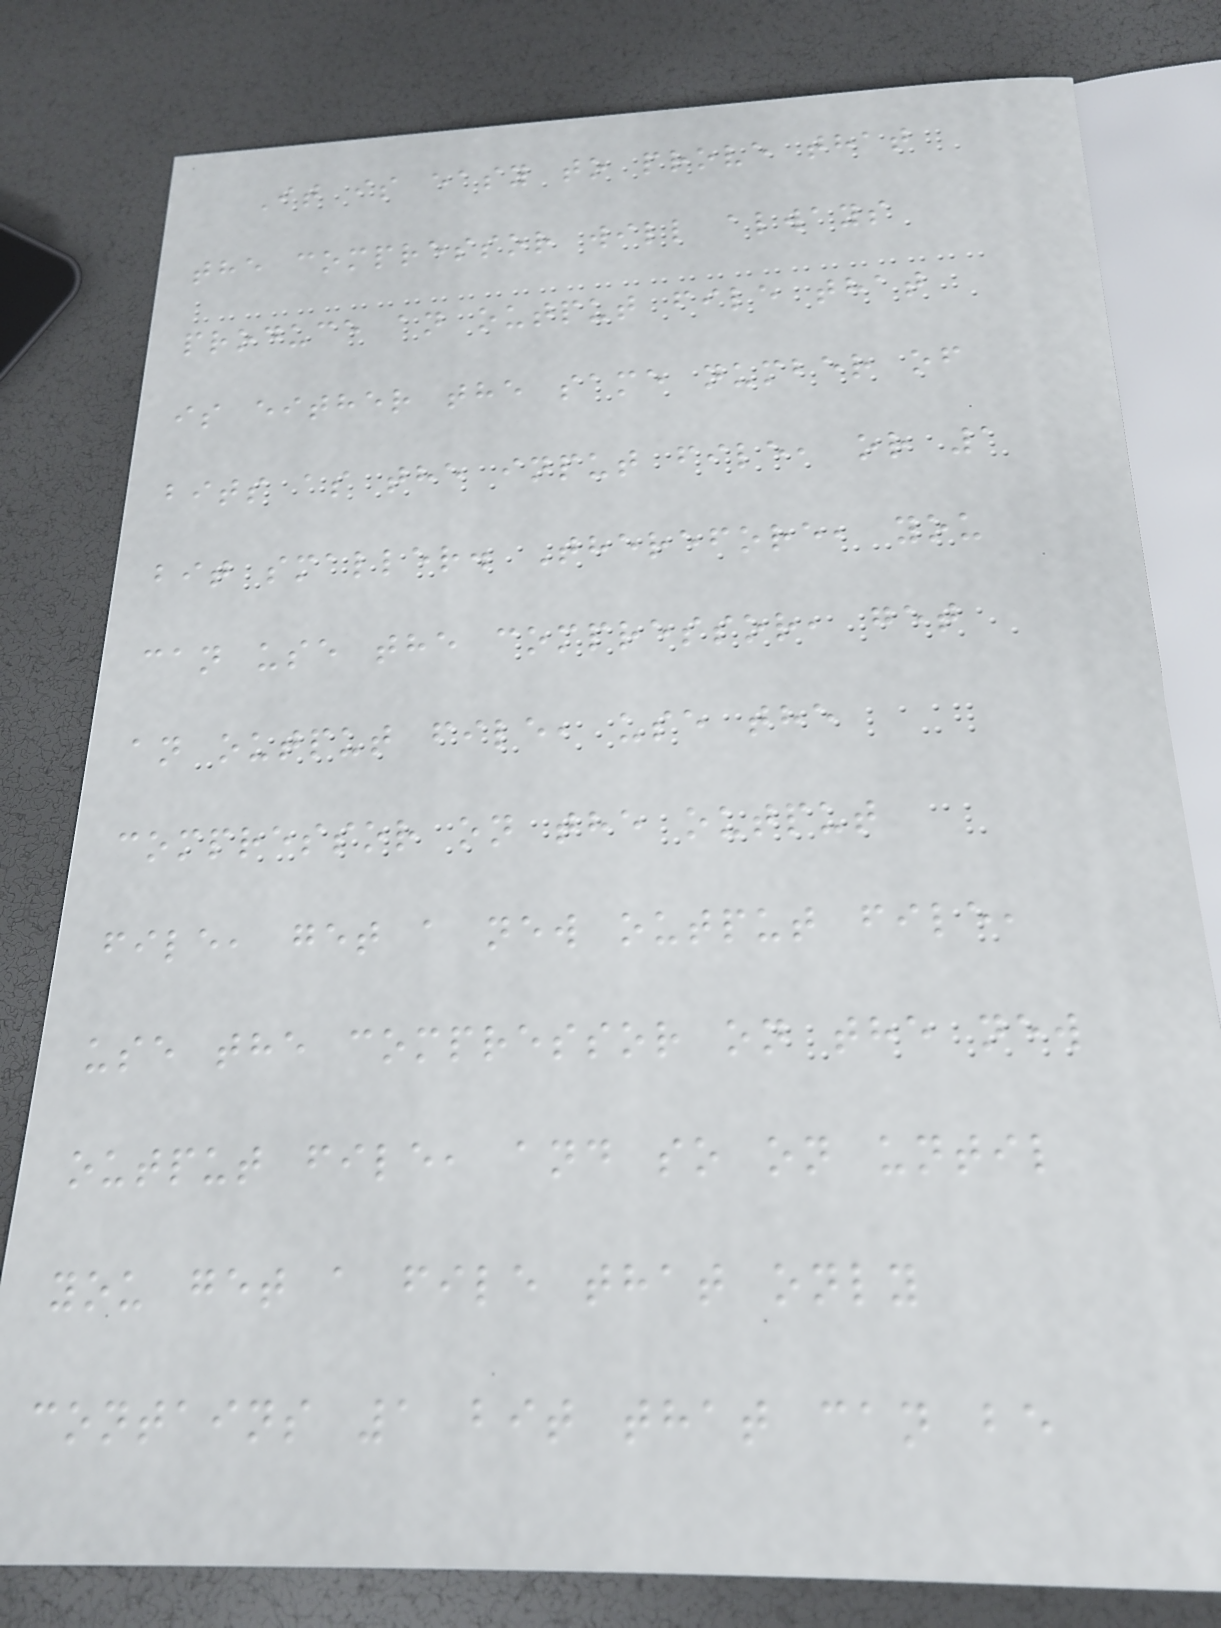It is easy to prove that
the compressor will always
produce an output file that
is either the same number of
bits as the input file, or 1
bit smaller. Therefore, you
can use the compressor, get
an output file, use the
compressor on the output
file, get a new output file,
use the compressor on the new
output file, and so on until
you get a file that only
contains 1 bit that can be
